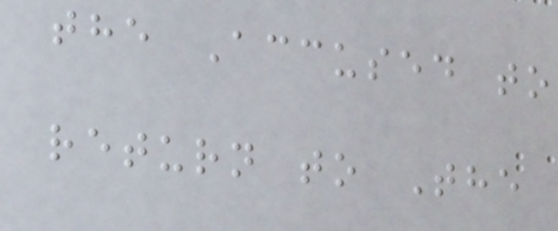the Accused to
return to The
